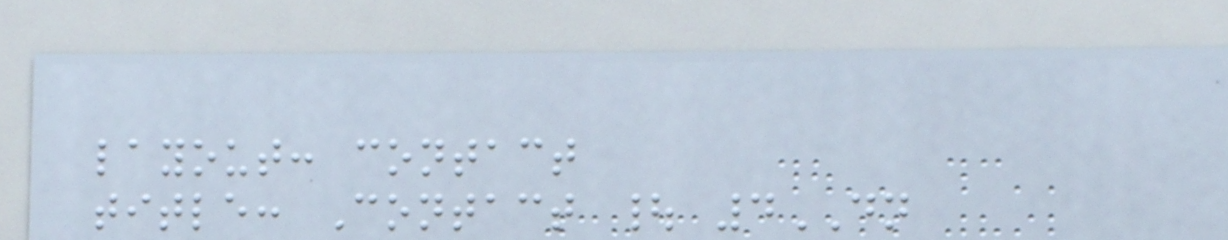layout: contact
title: Contact | 4DN
